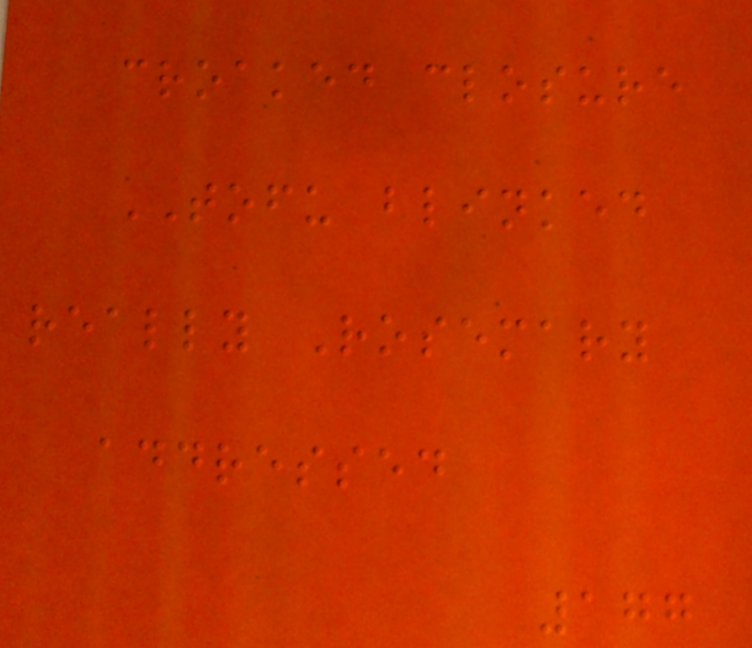croaked closure
TOFU blinked
really Rosemary
addressed
177
